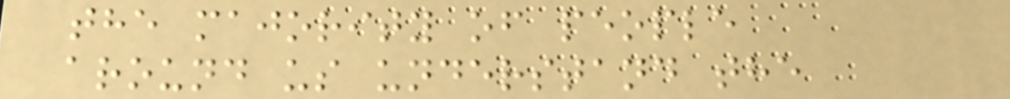the majority of people
around us understand the
